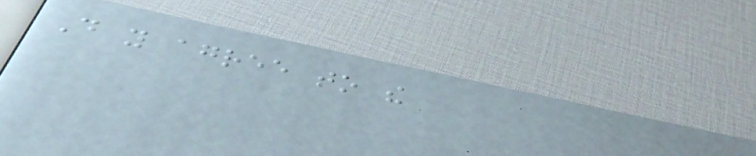Do you agree to the
